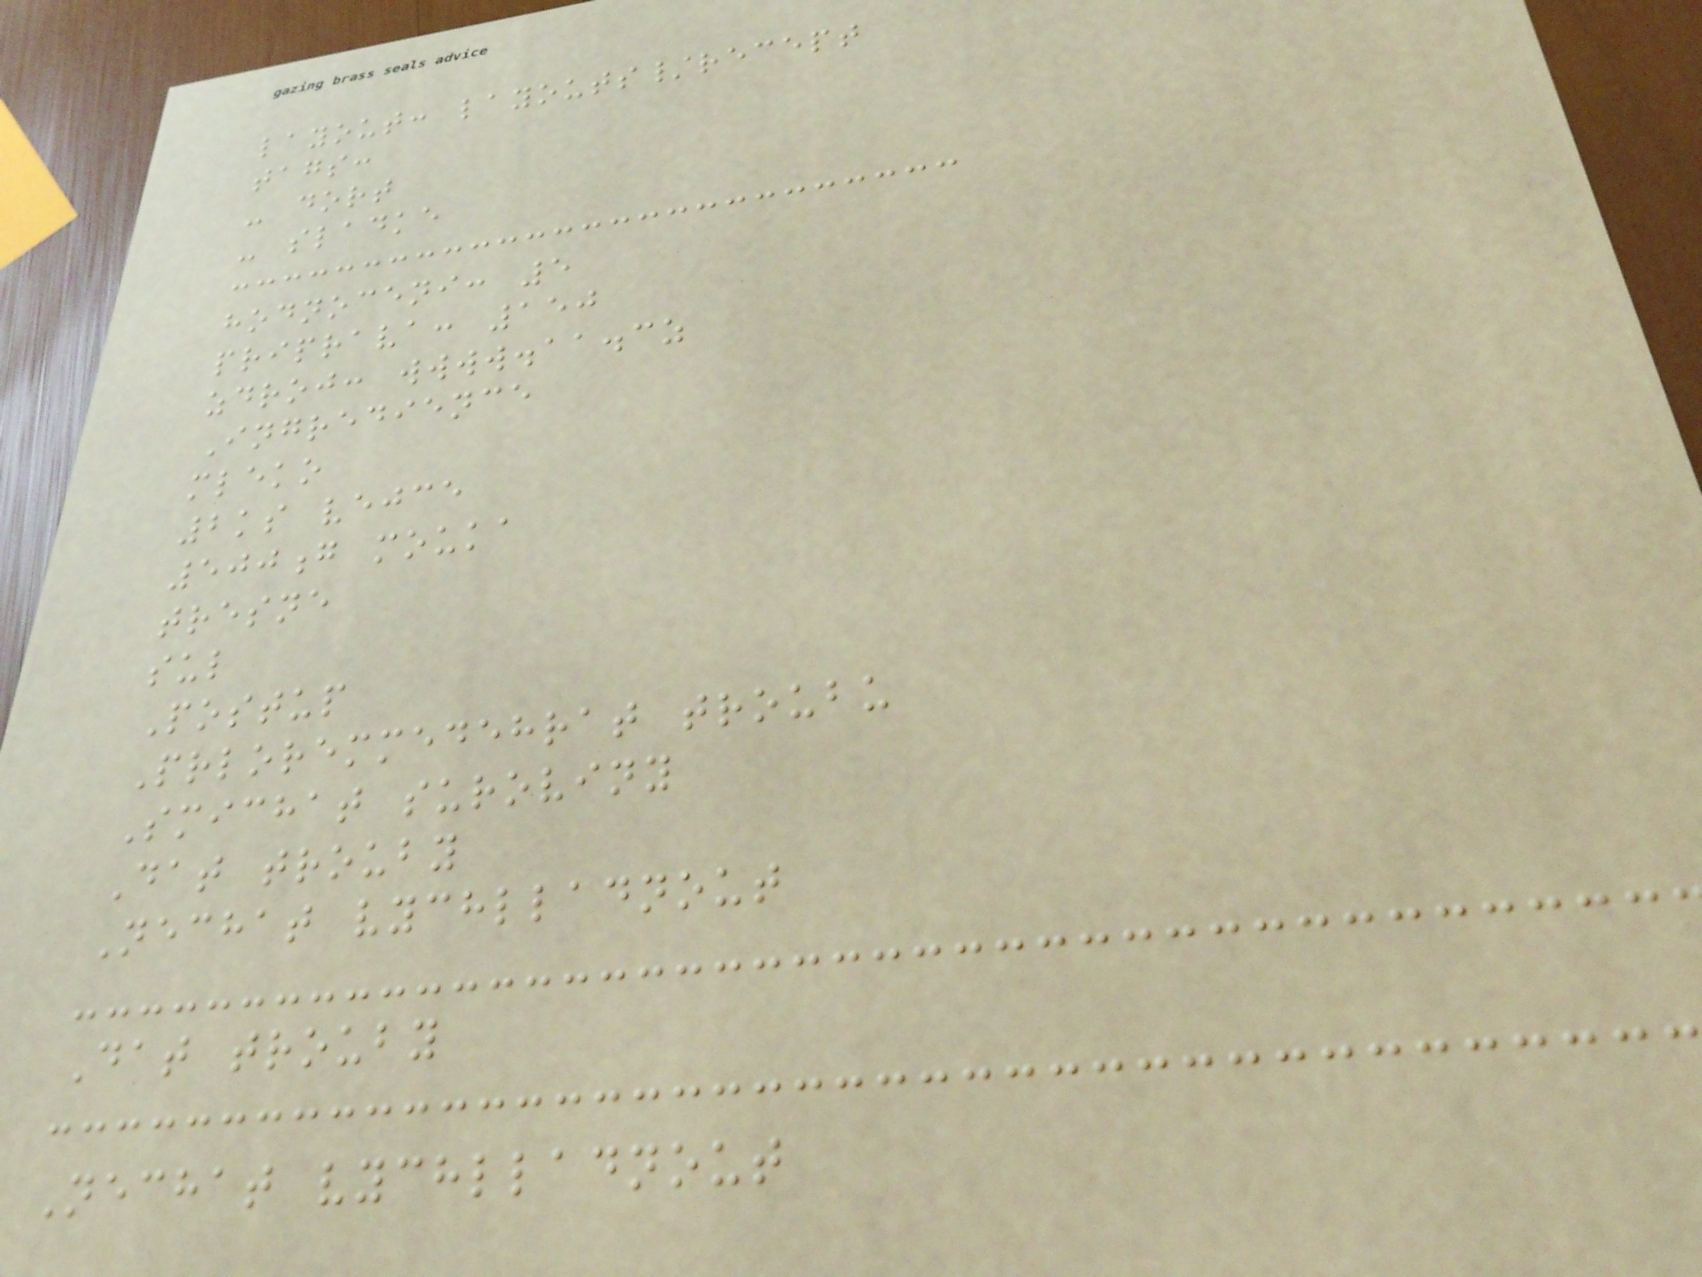layout: layouts/recept
tags:
- dort
- sladke
hodnoceni: 5
priprava: 150
zdroj: wwww.aa.cz
Ingredience
mleko
2ks vejce
500g mouka
tresne
sul
Postup
Prloremmedehrat troubu
Smichat suroviny
Dat trouby
Nechat vychlladnout
Dat trouby
Nechat vychlladnout
